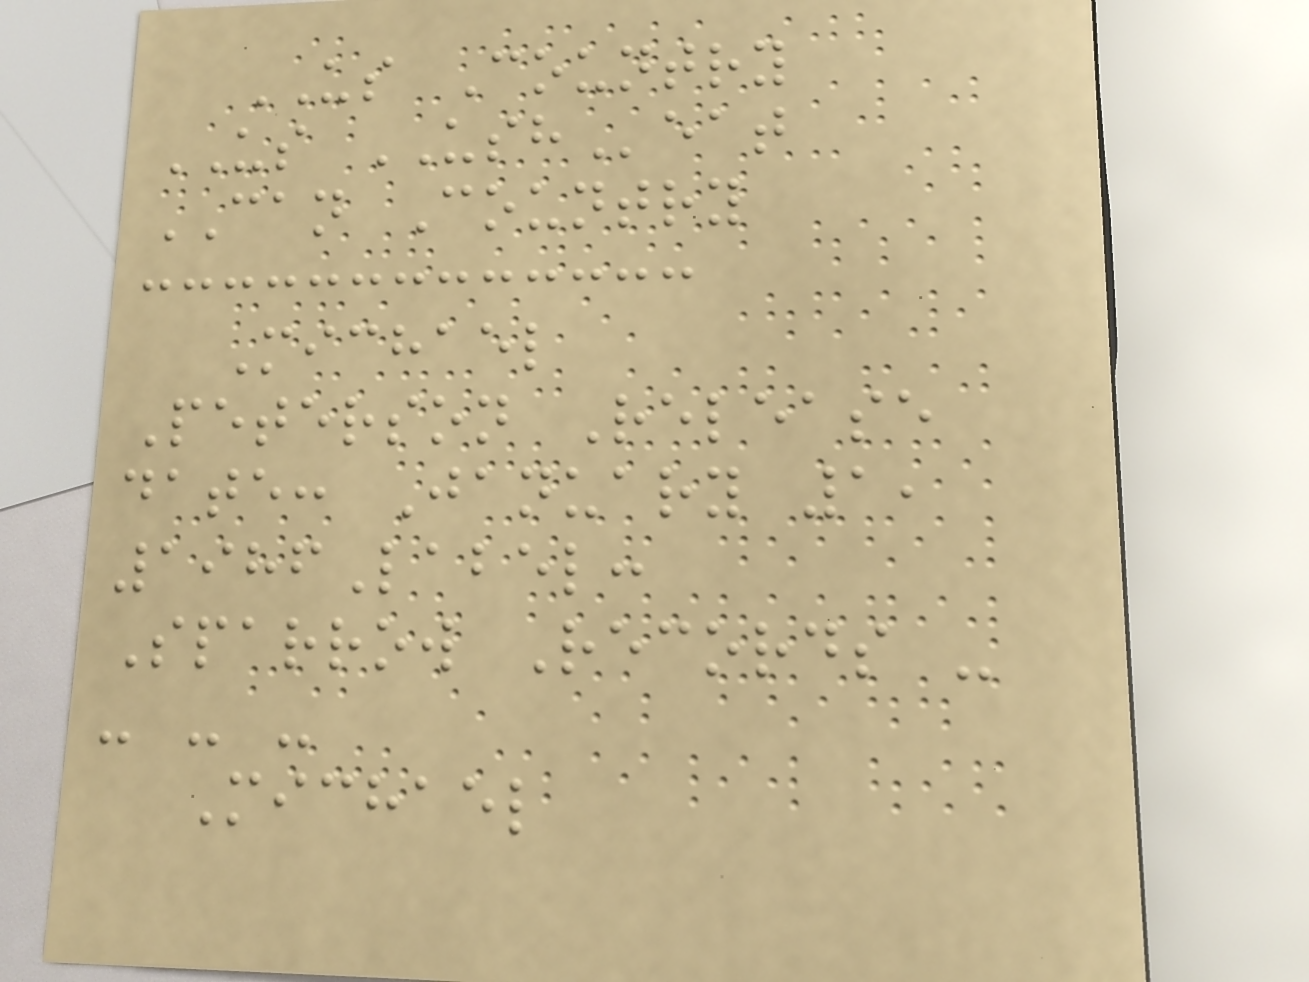US Country
US USHeat
CAN Country
Michael
Peterson Release
date: January 1,
1986Label:
Sparrow Records -
- - -
Michael
